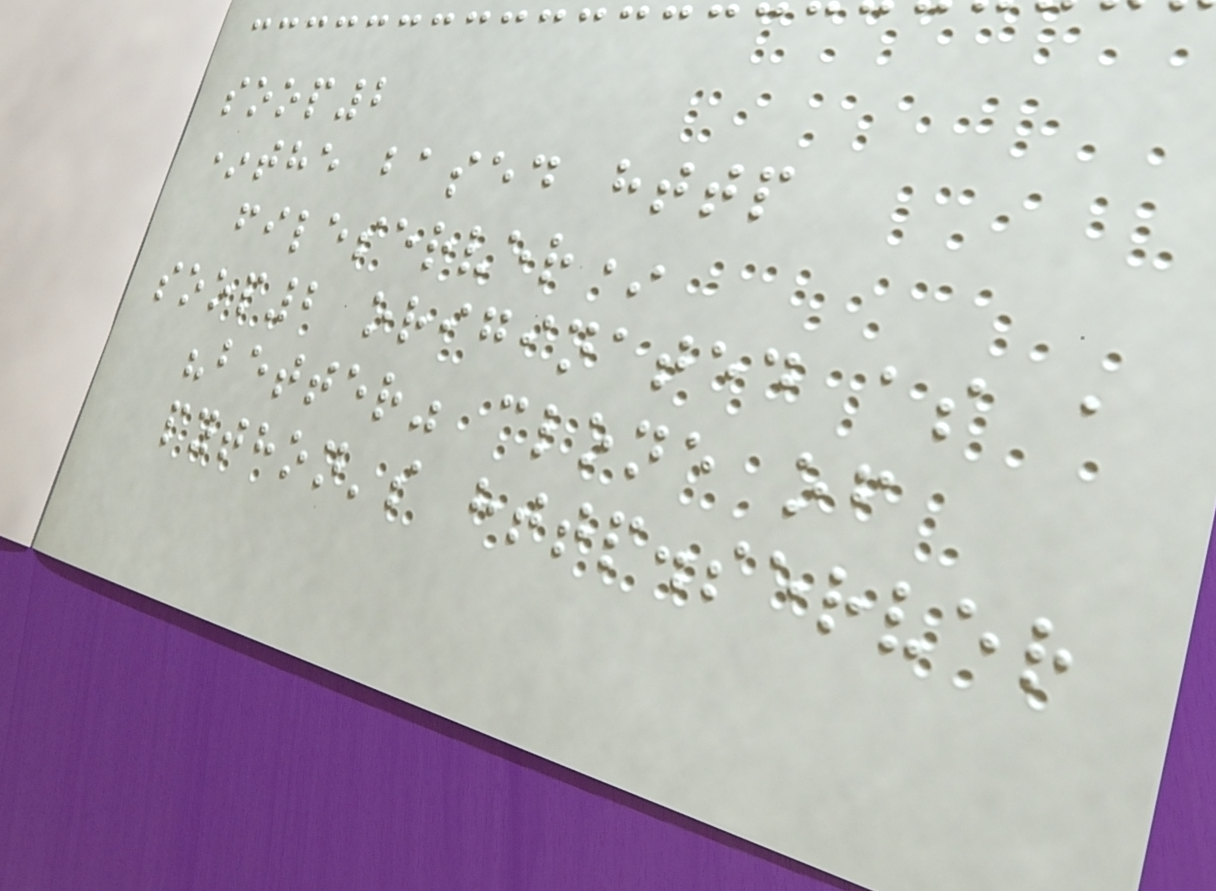soop2
*the based http
fileserver*
soop2 originated as a
"better" clone of
python's http.server
